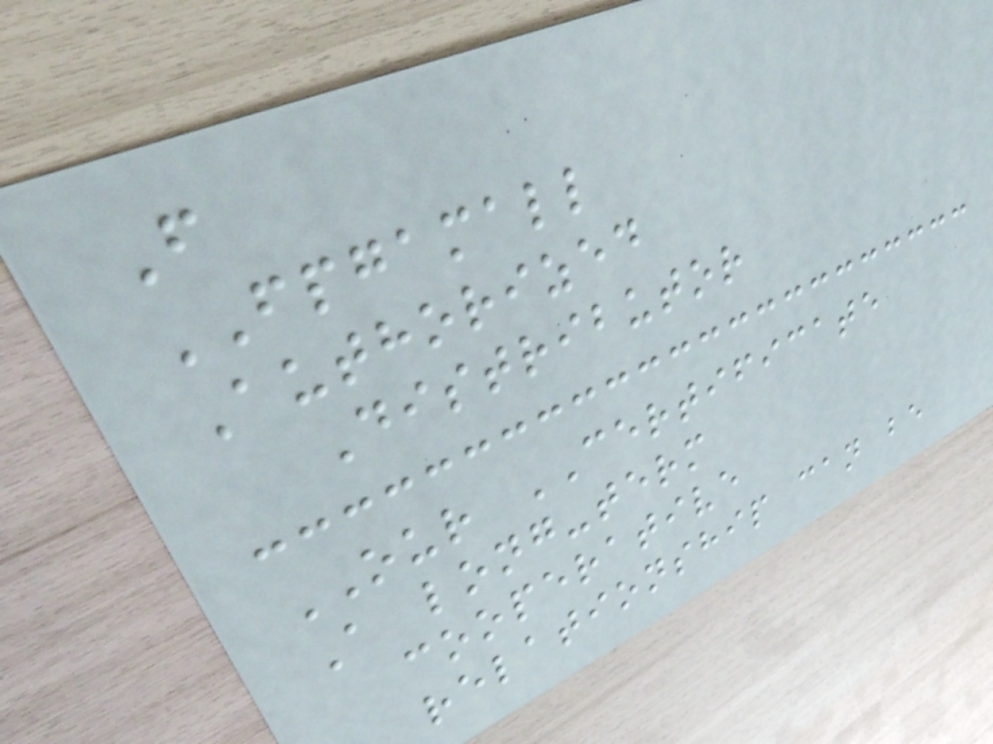F
FPGAMALL
Authorized
Distributor
OUR CERTIFICATE
A long-term
cooperative
relationship can be
